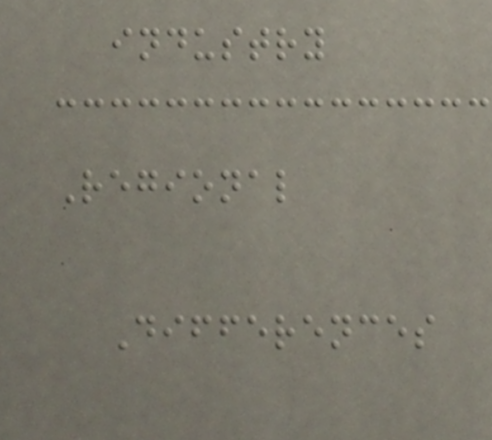industry
Regional
Differences
